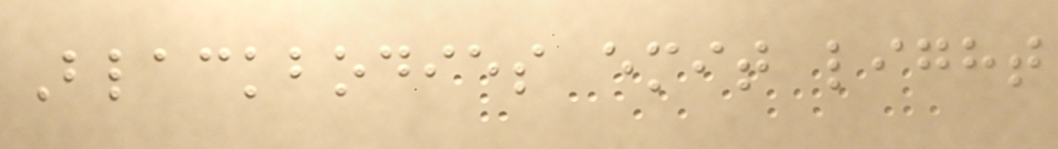Blackbodies emit light
